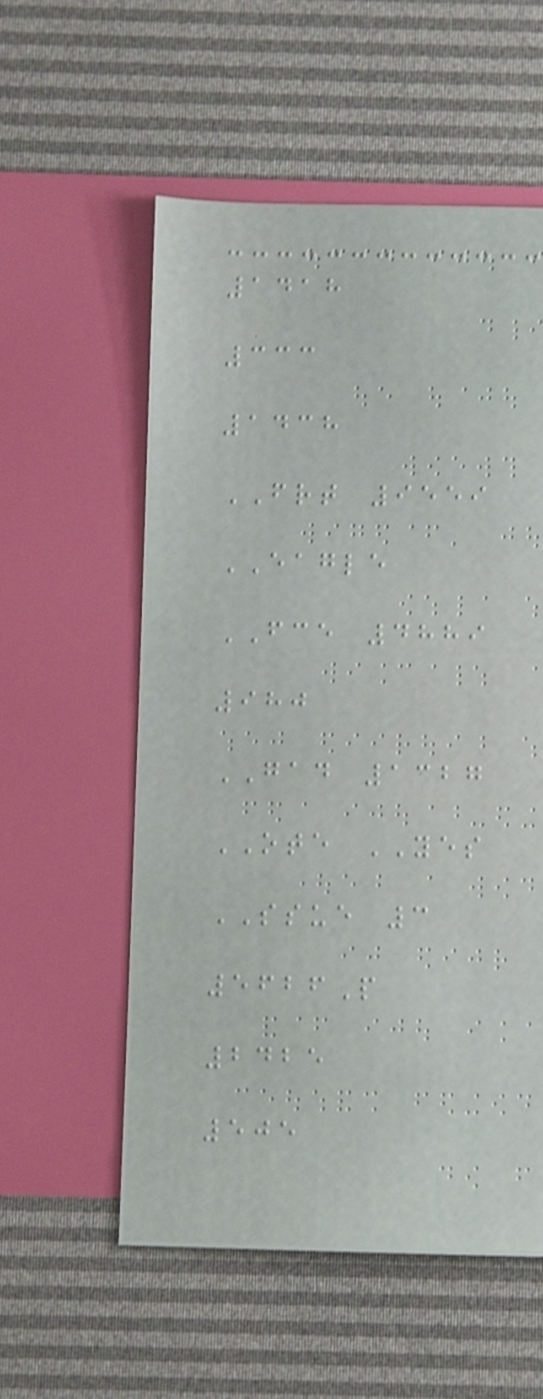1418
333
1438
FRT 9559
EAGLE
FCE 4889
980
GAD 1327
OTE YES
SSUE 3
5626P
2425
505
